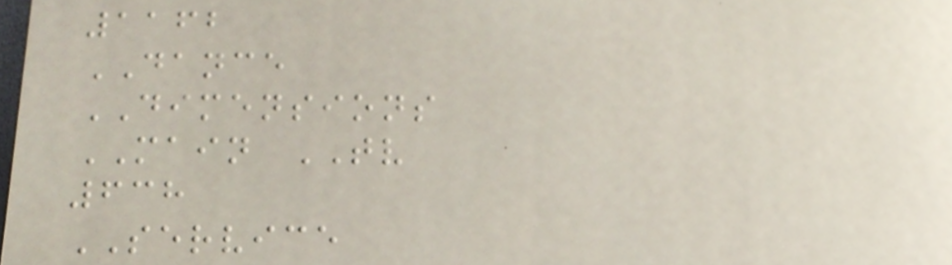1162
DANCE
DIMENSIONS
MAIN TV
638
SERVICE
